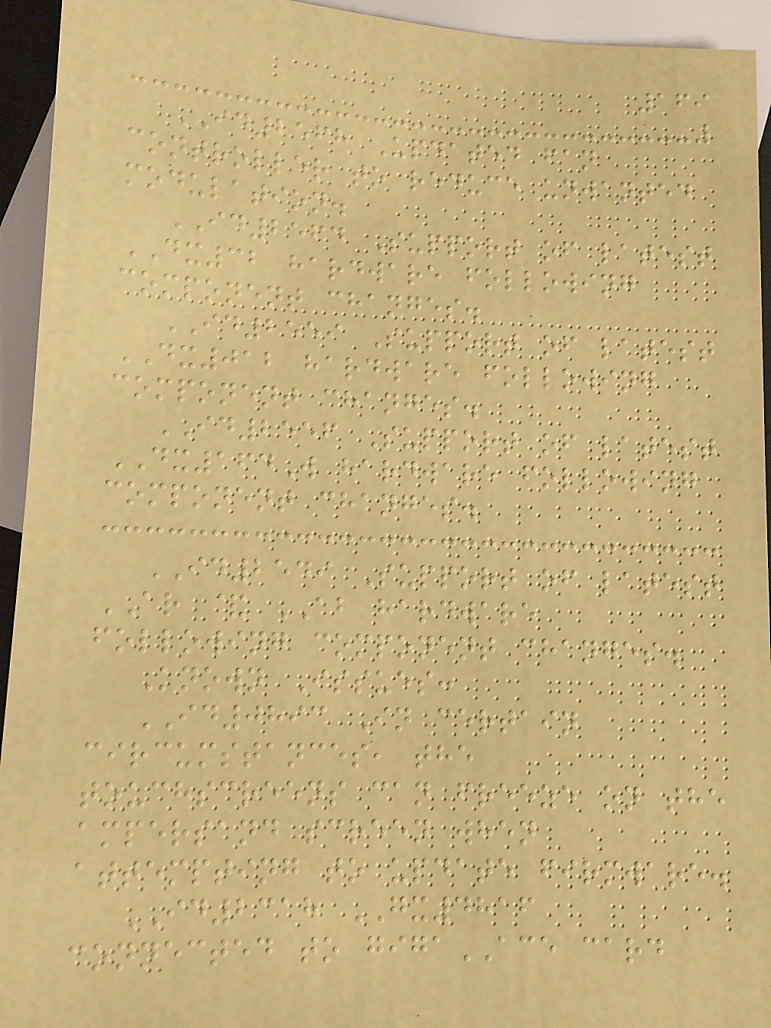169
ID2568 Updated fan
controller to reduce unwanted
modulation.
ID2564 Support of latest
DX32 hardware following
component changes.
ID2559 Support of latest
DX012 hardware following
component changes.
ID2556 Support of latest
DX164W hardware following
component changes.
ID2549 Support of latest
AR & AB hardware
following component changes.
Known Issues:
ID0893 In certain
circumstances, the
touchscreens can freeze on the
ampersand screen when
attempting to update firmware.
ID2318 GX4816
connected to gigaACE card
